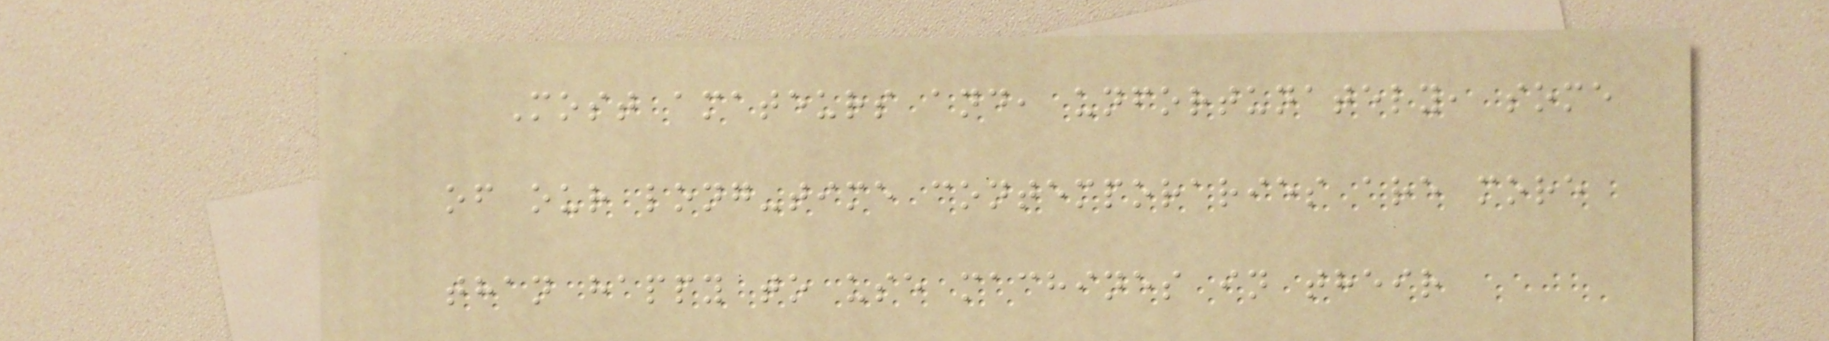Most amateurs and, unfortunately, some
of our long-time contemporaries are more
than happy to use machines in their
